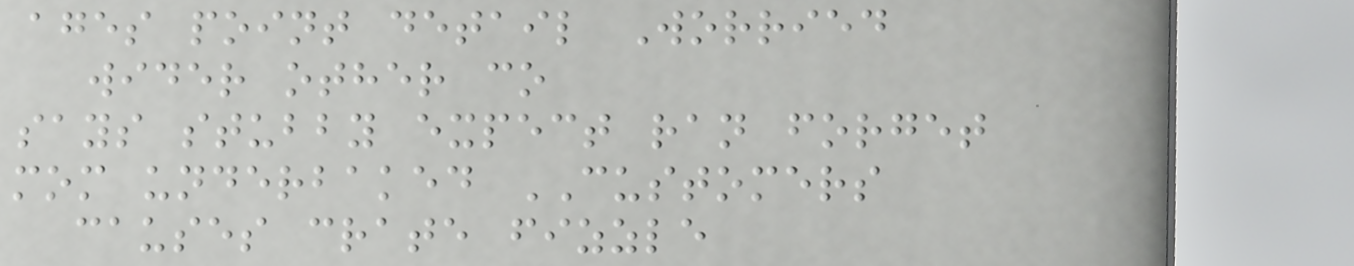ages point detail Worried
wider other co
says stubby expect ran forget
mom underbaked CUSTOMERS
causes crate fizzle
